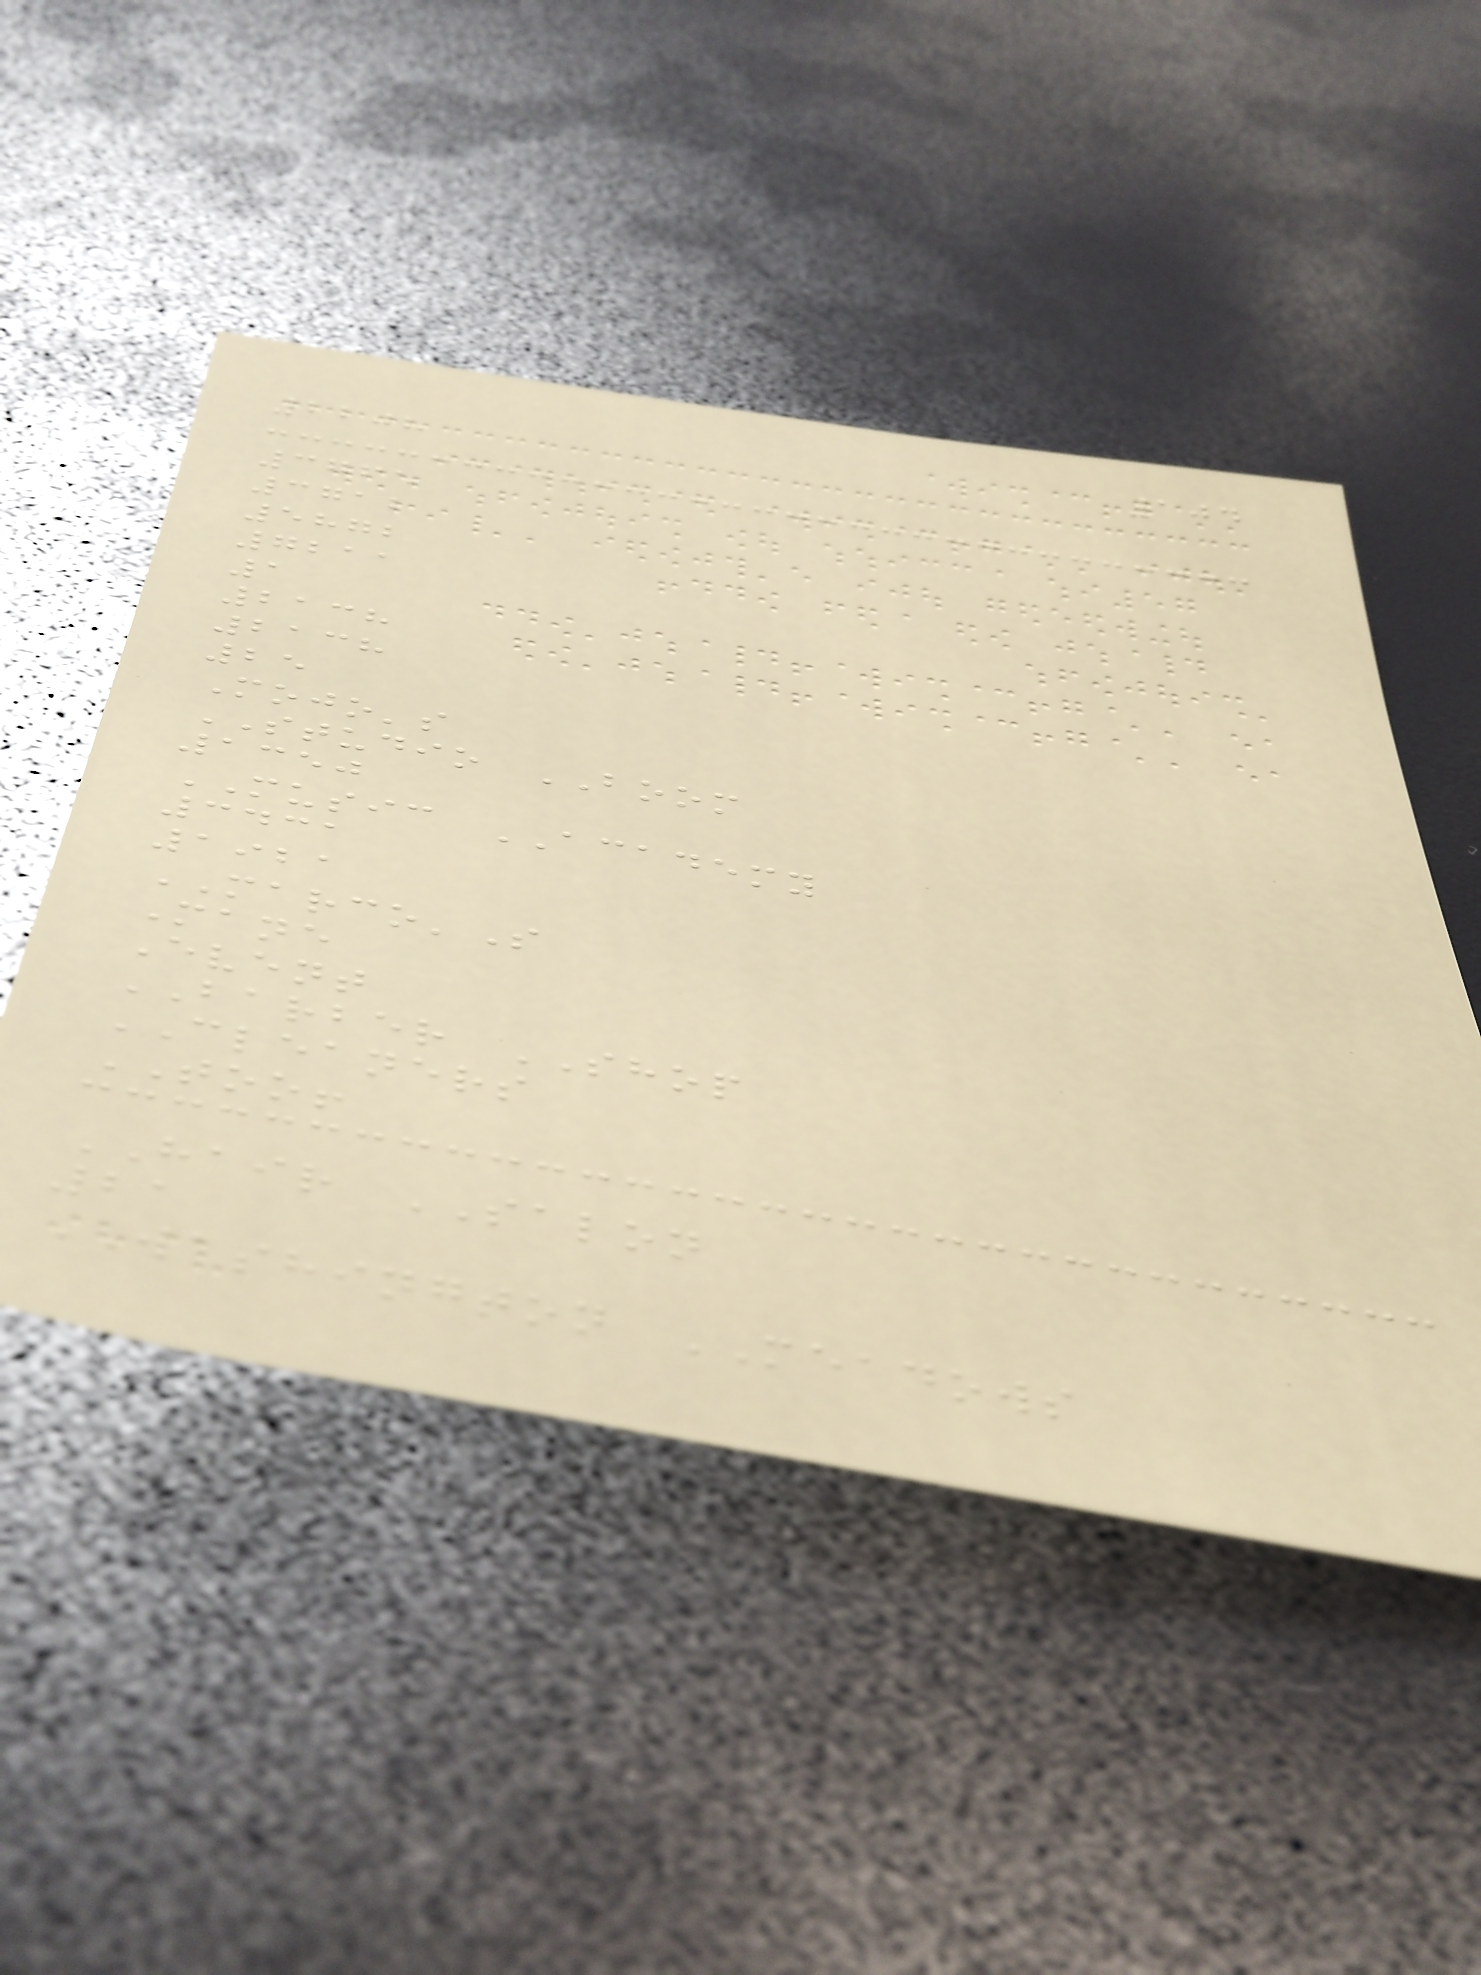104
2208
3765
3712
5872
7211
1
2138
2138
25
Mojo's
STUDIO BOOM
1350
MUSIC ACADEMY
3431
1921
MARCO'S
Mane
Event
BARBER SHOP
CLEANERS
TOO!
HAIR SALON
21
WASHINGTON MEADOWS
